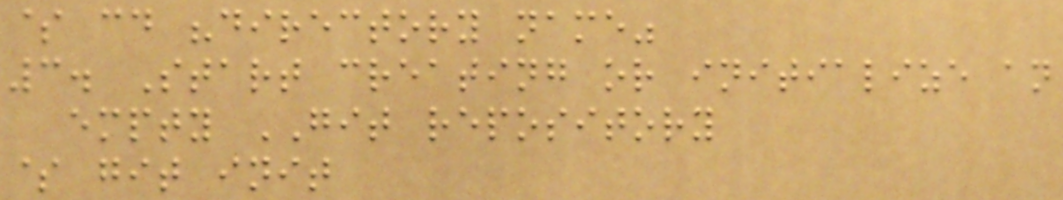$ cd "directory name"
3. Start creating or initialize an
empty GIT repository
$ git init
